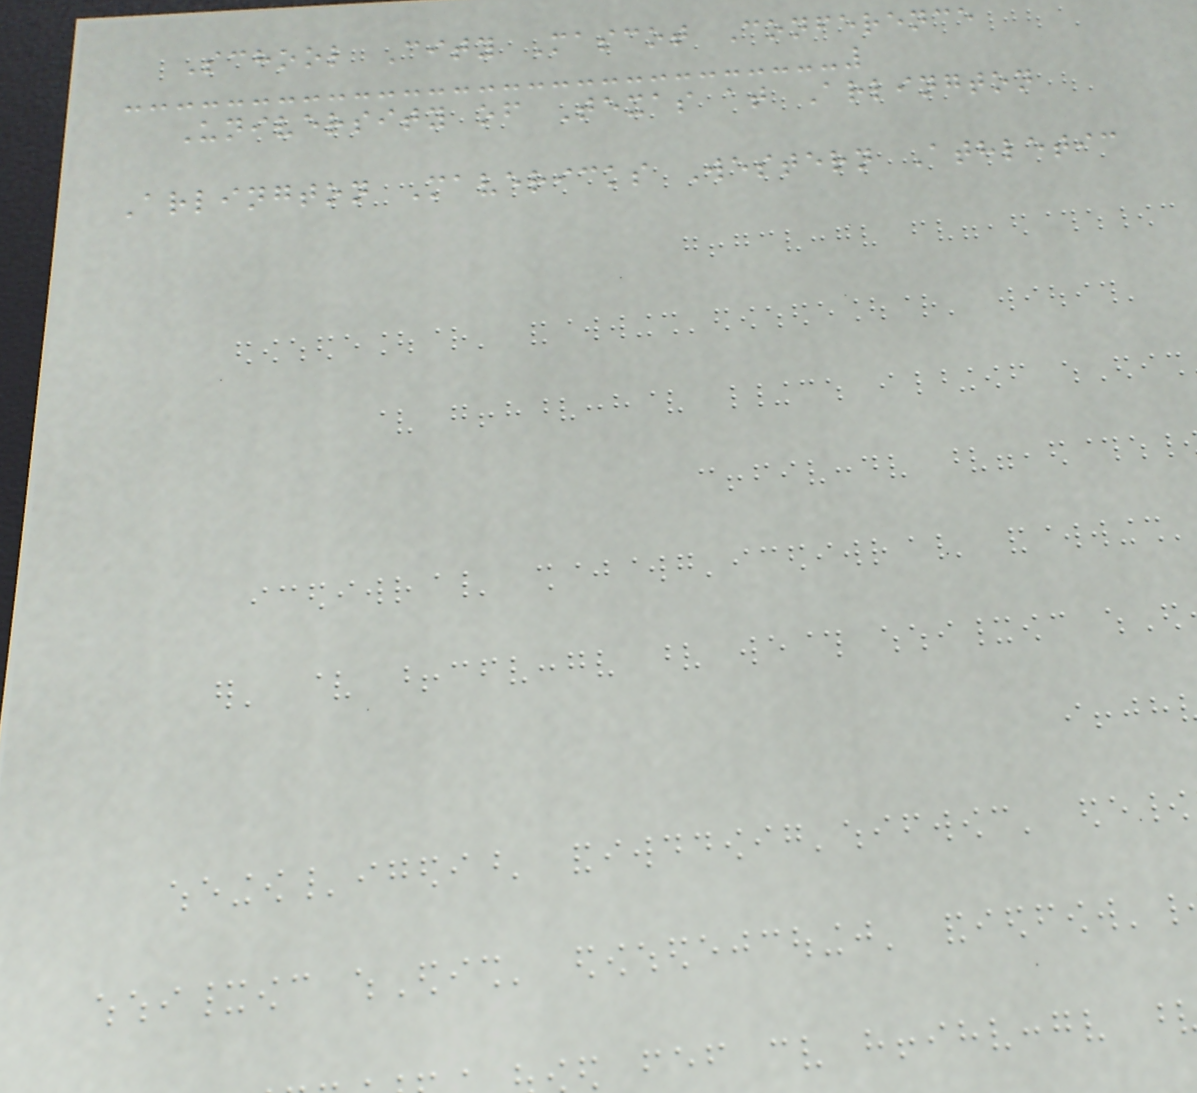School City Mascot Conference
University of Texas at Arlington
Arlington Mavericks Western Athletic
